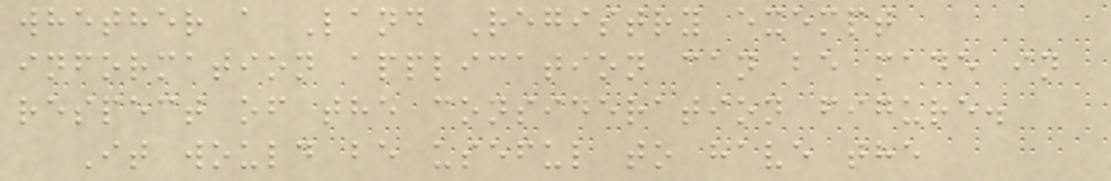whether a Land Registry exempt
information application can be made in
respect of the consideration figure.
It would be useful to have the
